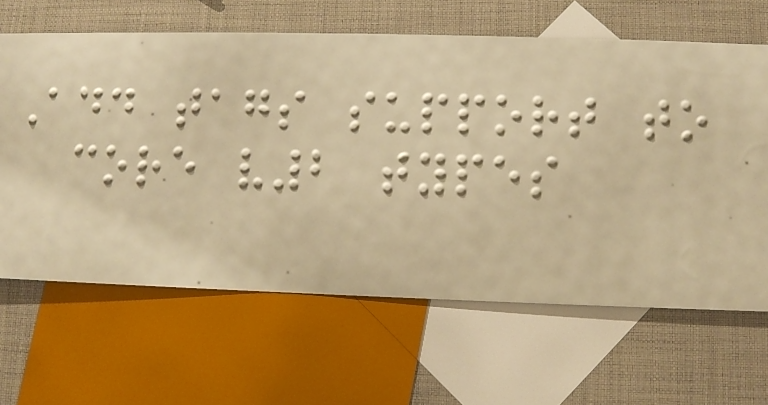Add tags support to
core v2 types
